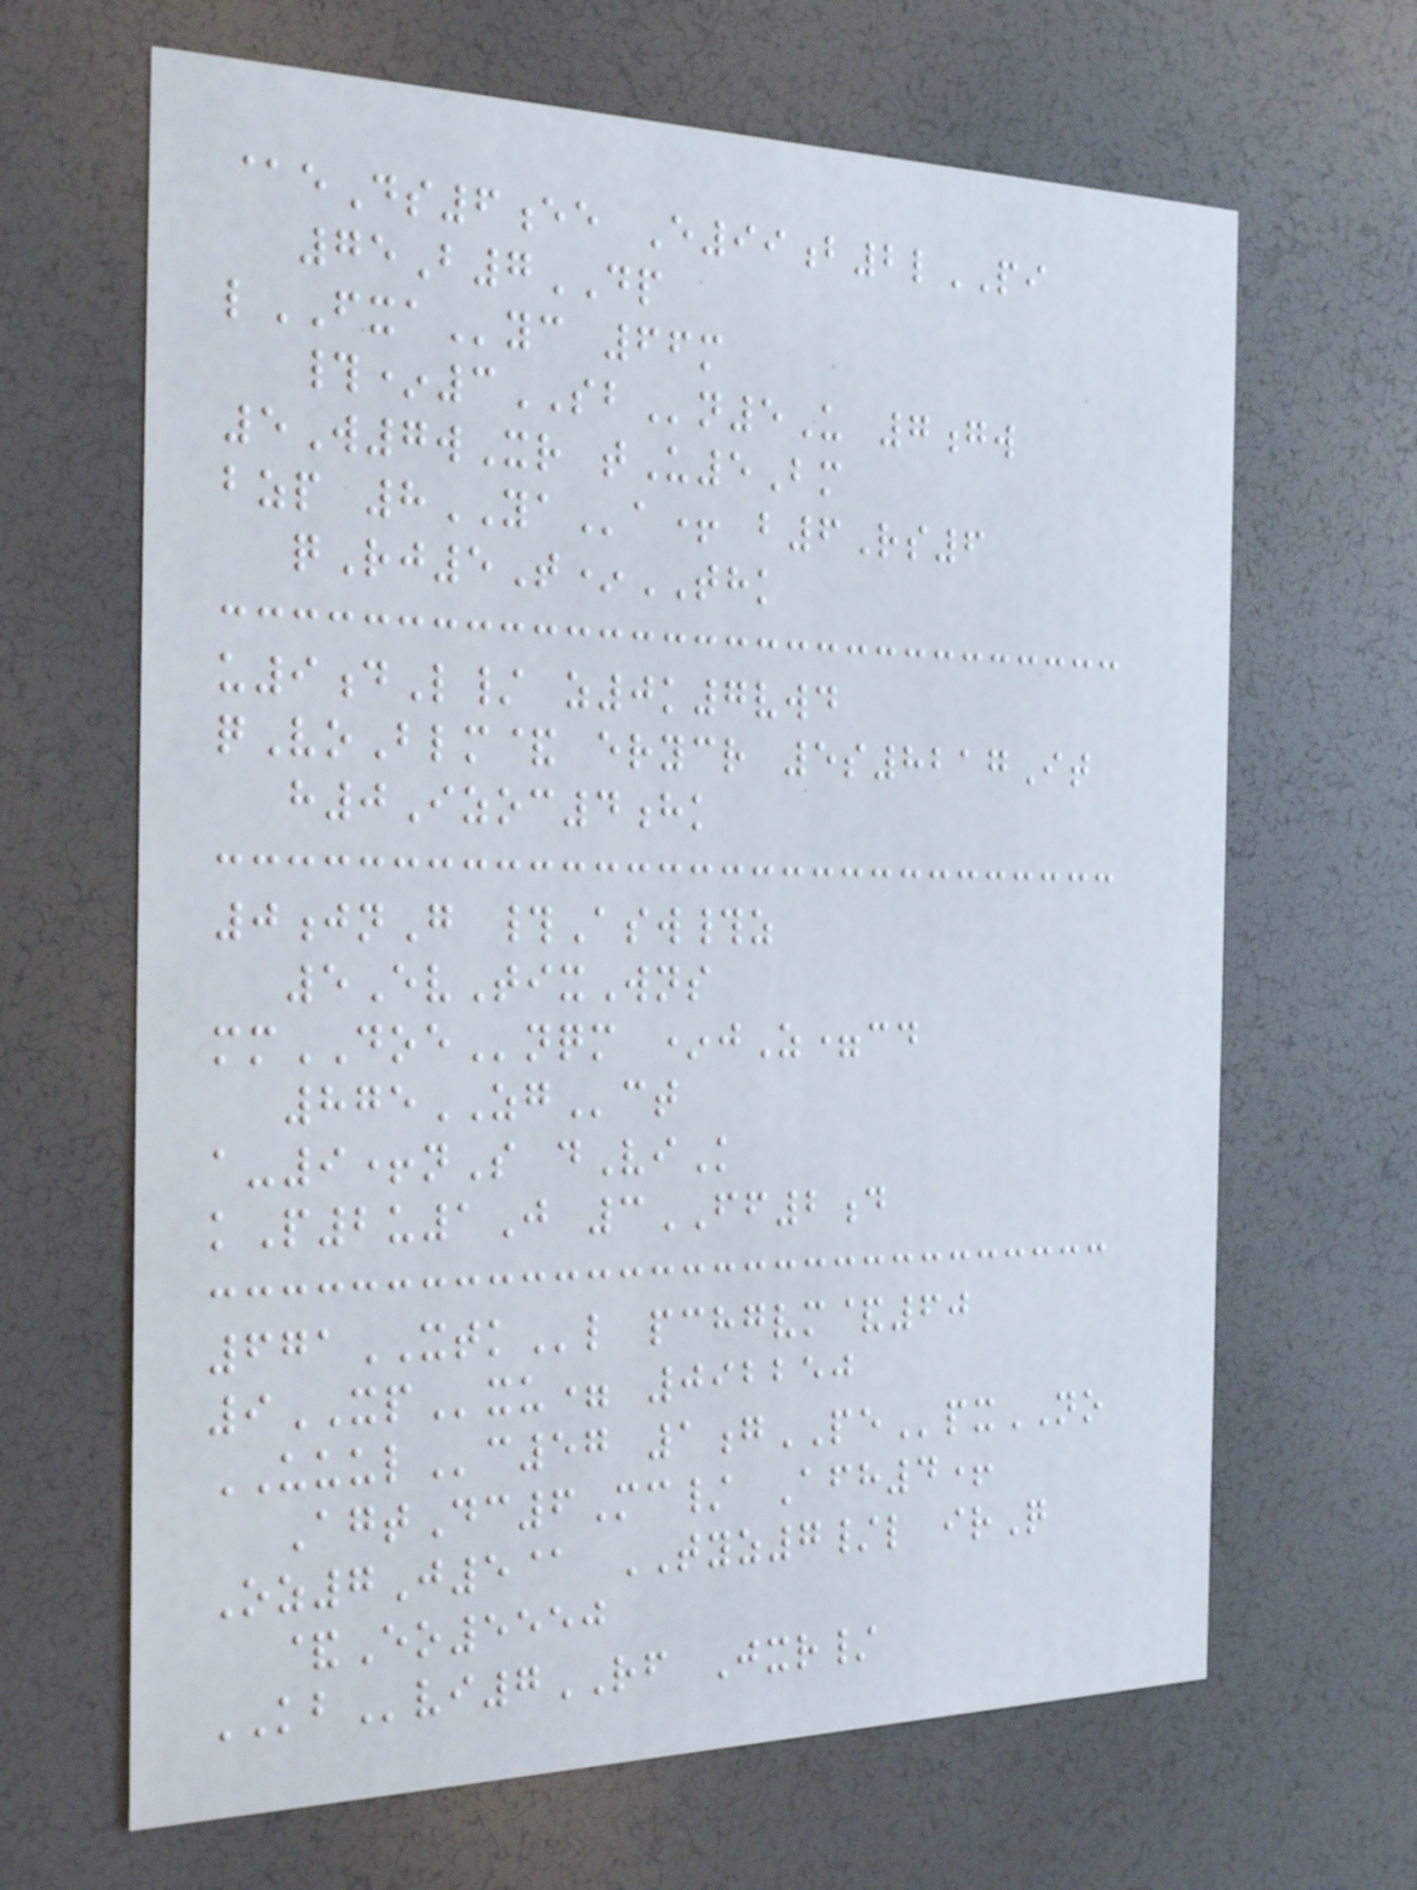@eDs6ee E99b2lPI
75B7DP
lFXAyc 66m
#*3SBn5U 7gw
5W7wXr tU5Bm
bzp 8YAa+ b6Rs6
qRj5T*THK
u9dL/ z0k7vwd
qVoBlm& erycr 5s8217It
h0Izoc4hk
0jnG #Asw#z
5EvTixWns
mmDOEnqm *jZ=cd
875ZGct
a-9+nS dViK
kP2u1J 3FF2d
671XTKl pchgvm&60
9XPxu= 092250
UUULc57 1gPEpxNO
AgtDc6Mc/ Afh4+
Oz7J5@ TYZ7/l irQ
&Eo5550
KBvi7RF Jxr/
